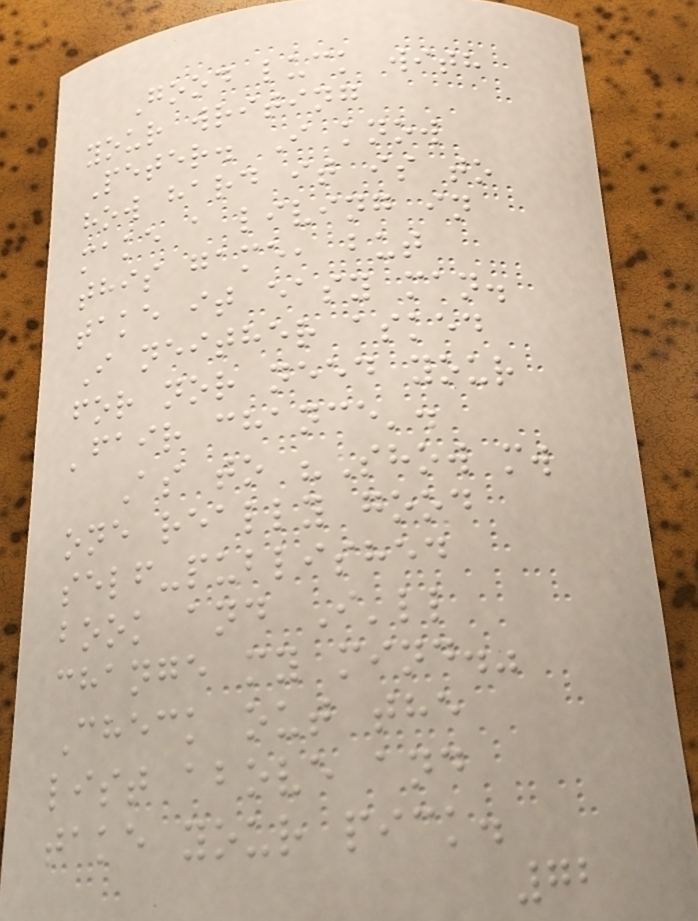Good luck with
your writing
Peter. I know
how hard it is to
make a living in
this game, but
take it easy man.
I neither asked
for nor need your
'fair chance'.
As to "Show mw
one really good
self-published
book and I'll
change my mind."
Check out the
list above and
take your pick.
72
